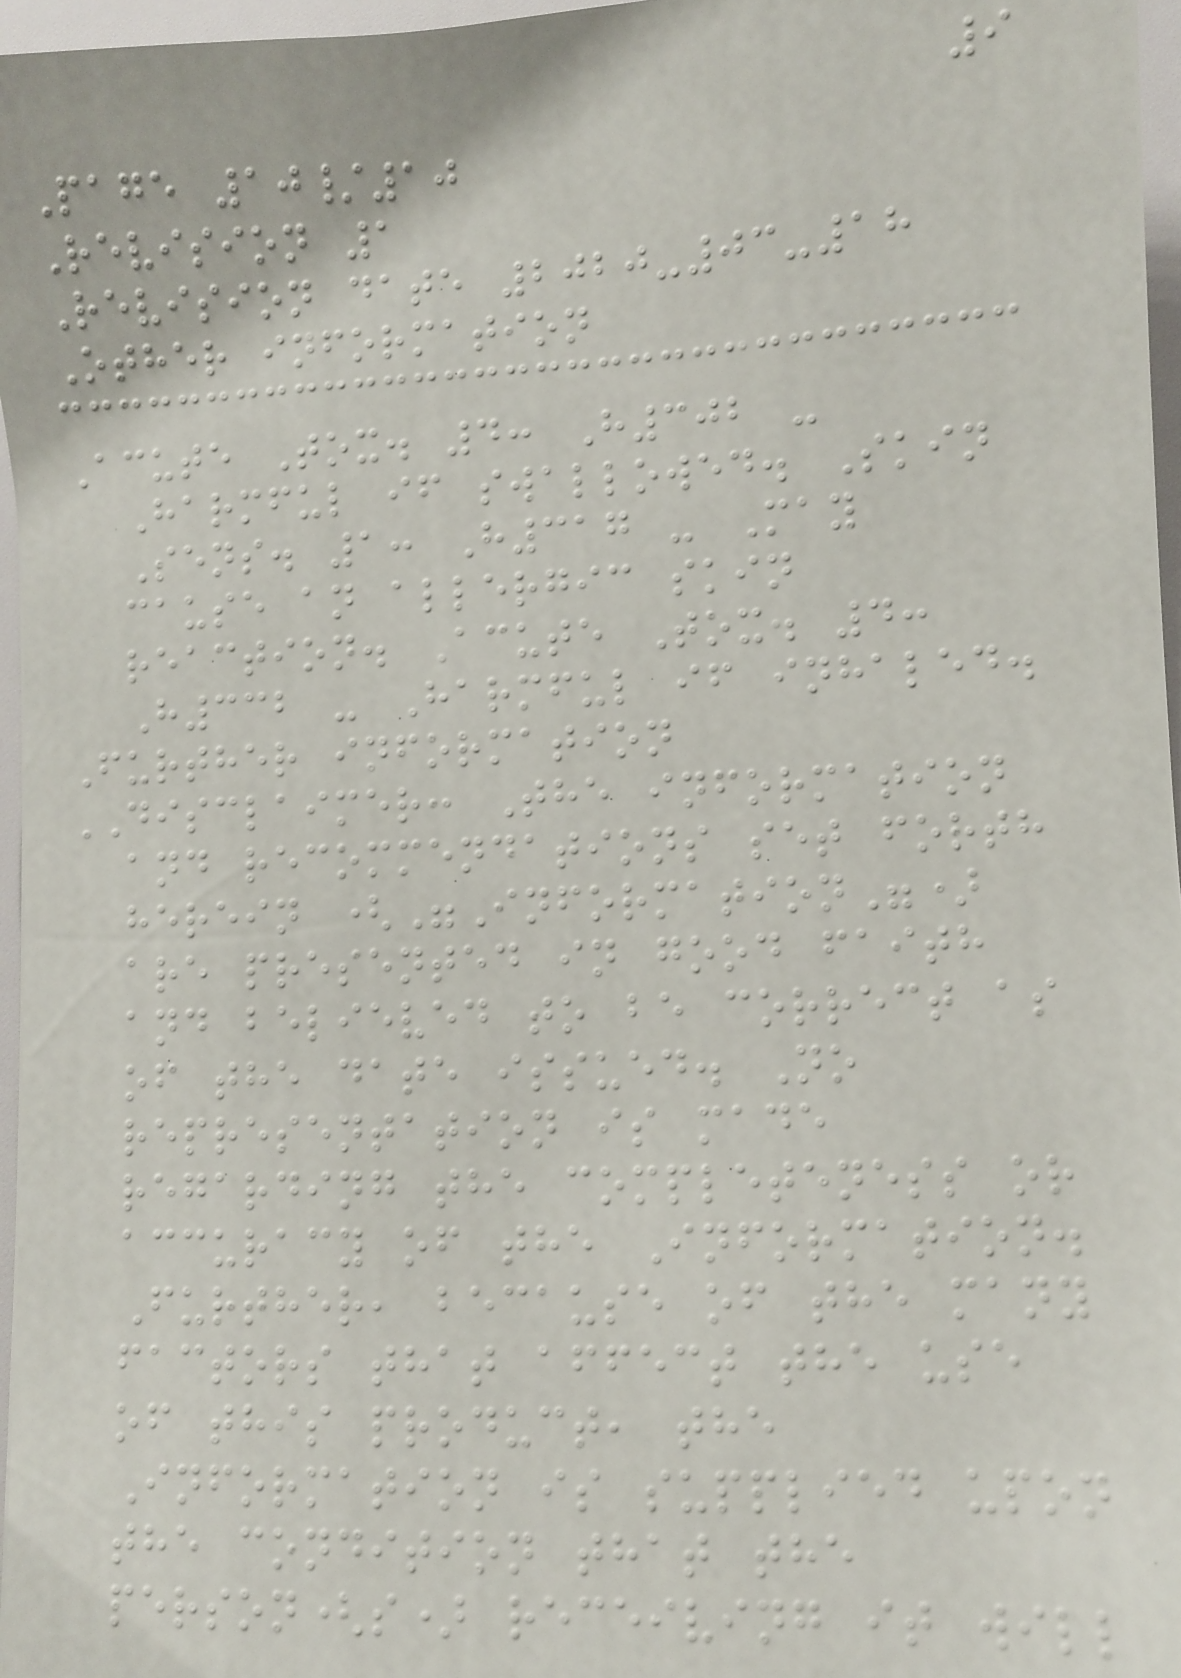9
Page 10/10
Revision 1
Revision date 2020-03-18
Other information
Acute Tox. 4: H302 -
Harmful if swallowed. Skin
Sens. 1: H317 - May
cause an allergic skin
reaction. Acute Tox. 4:
H332 - Harmful if inhaled.
Further information
DISCLAIMER: The information
and recommendations set forth
herein ("Information")
are presented in good faith
and believed to be correct as
of the date issued. No
representation is made
regarding the completeness or
accuracy of the Information.
Further, because of the many
factors that affect the use
of this product, the
Information is supplied upon
the condition that the
person(s) receiving it will
